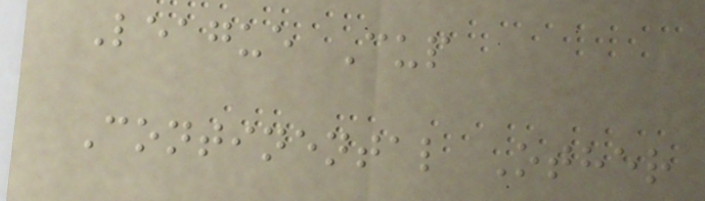League Cup
Continental Other
